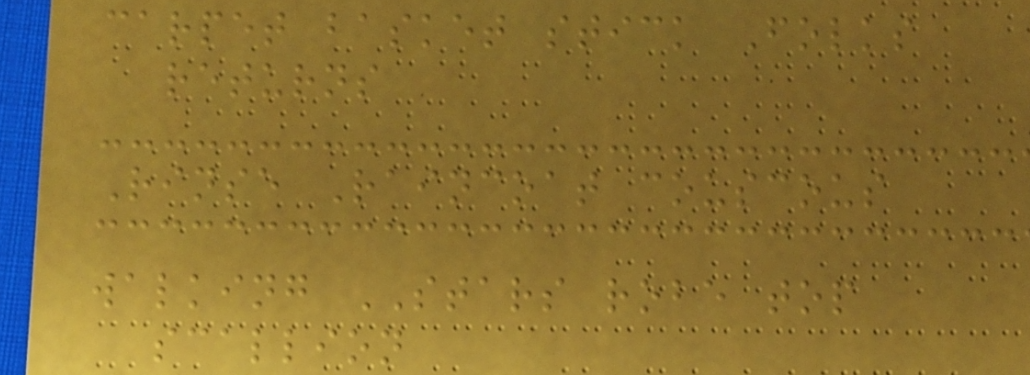carpet basket stick Folks
returns
Rinse Raincoat couscous
walking STARS robe top
scallion
